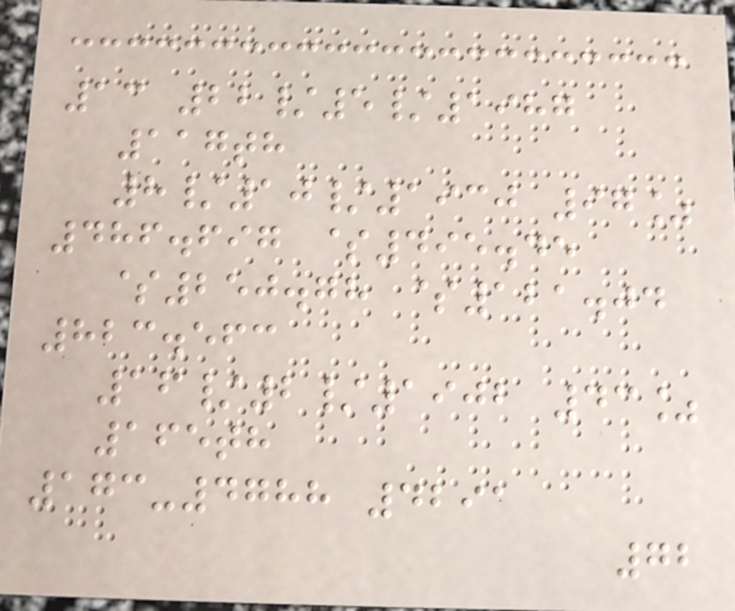13 22/5/1987
117th
8/10/1930 97%
486.697 $495.45
$250.78 $121.04
823.563
16/2/1902 43%
165th
173-4788 4291
72
